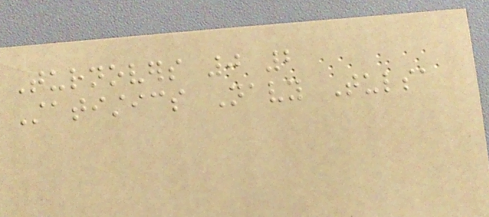Turnovers 0 2
Statistics Navy Tulsa
